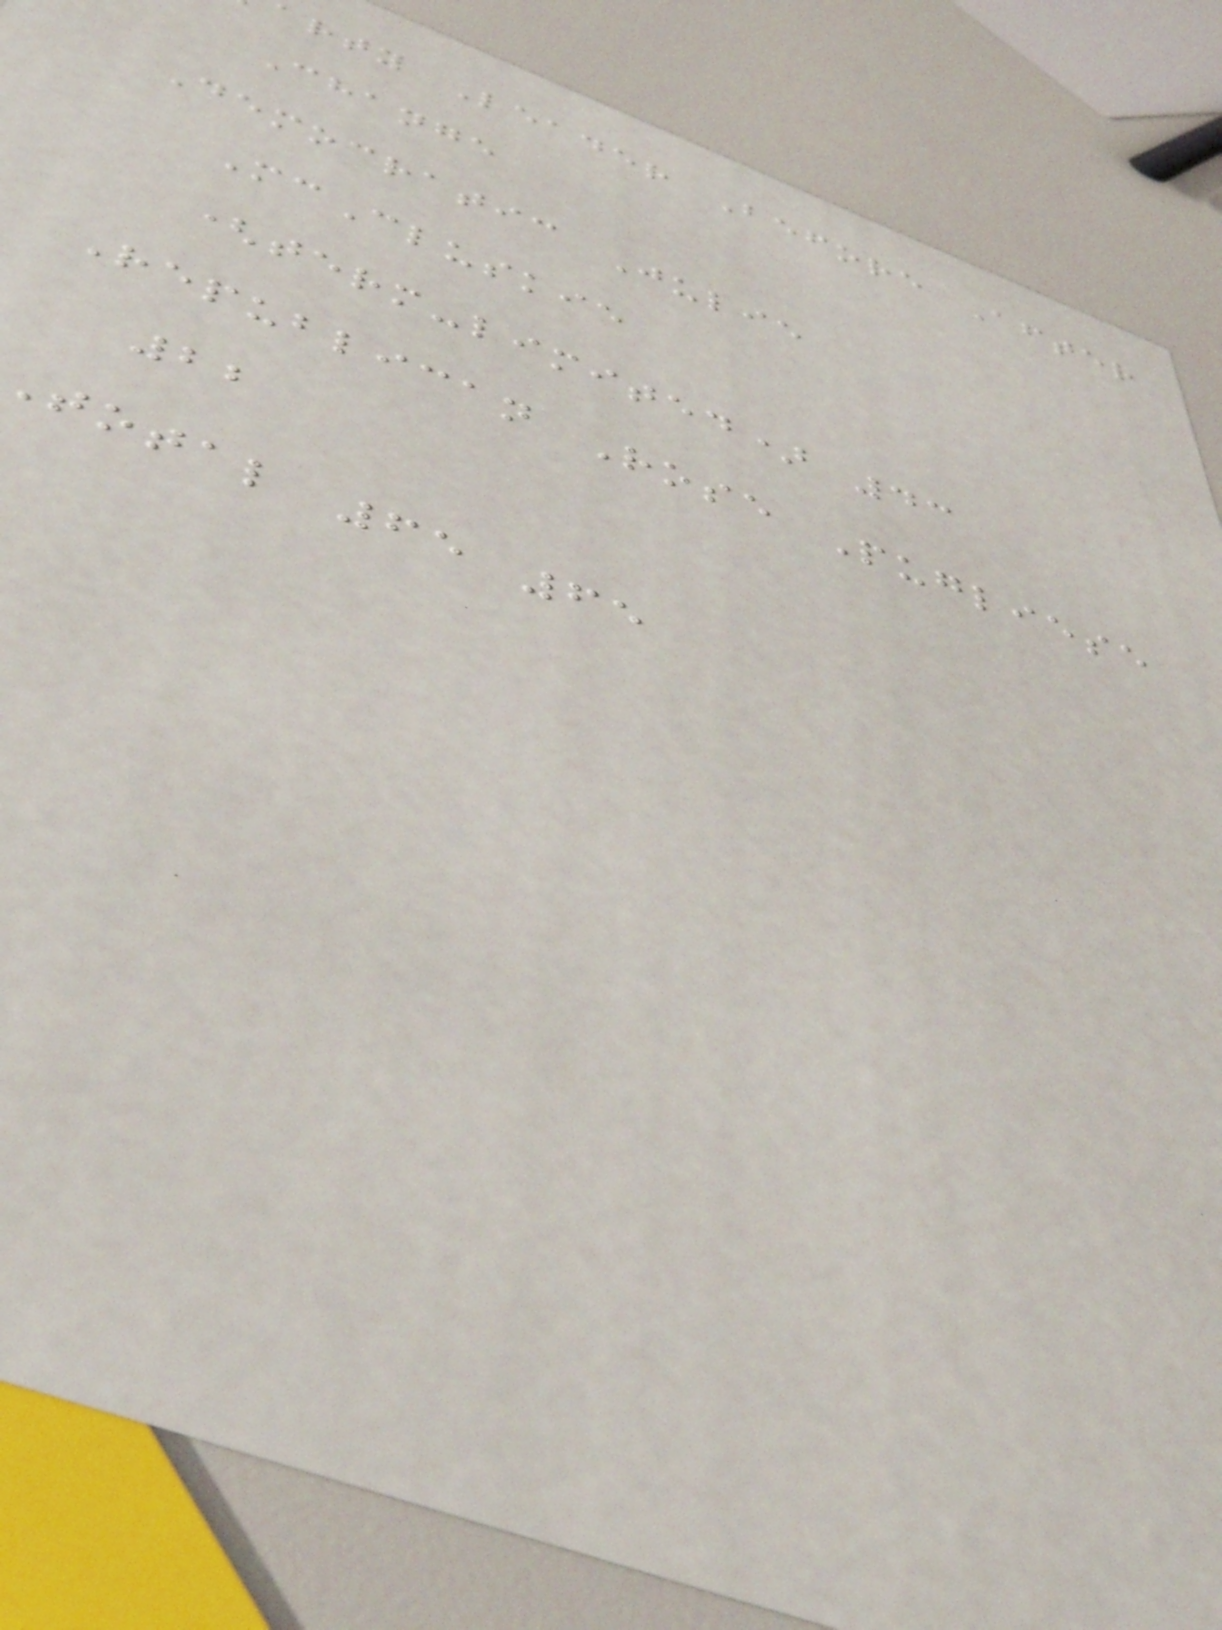arty Leader Before After
Change
Democratic Julie
McCluskie
(term-limited) 43
Republican Rose Pugliese
22
total 65 65
